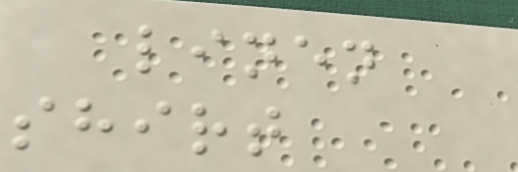linen
shirt
